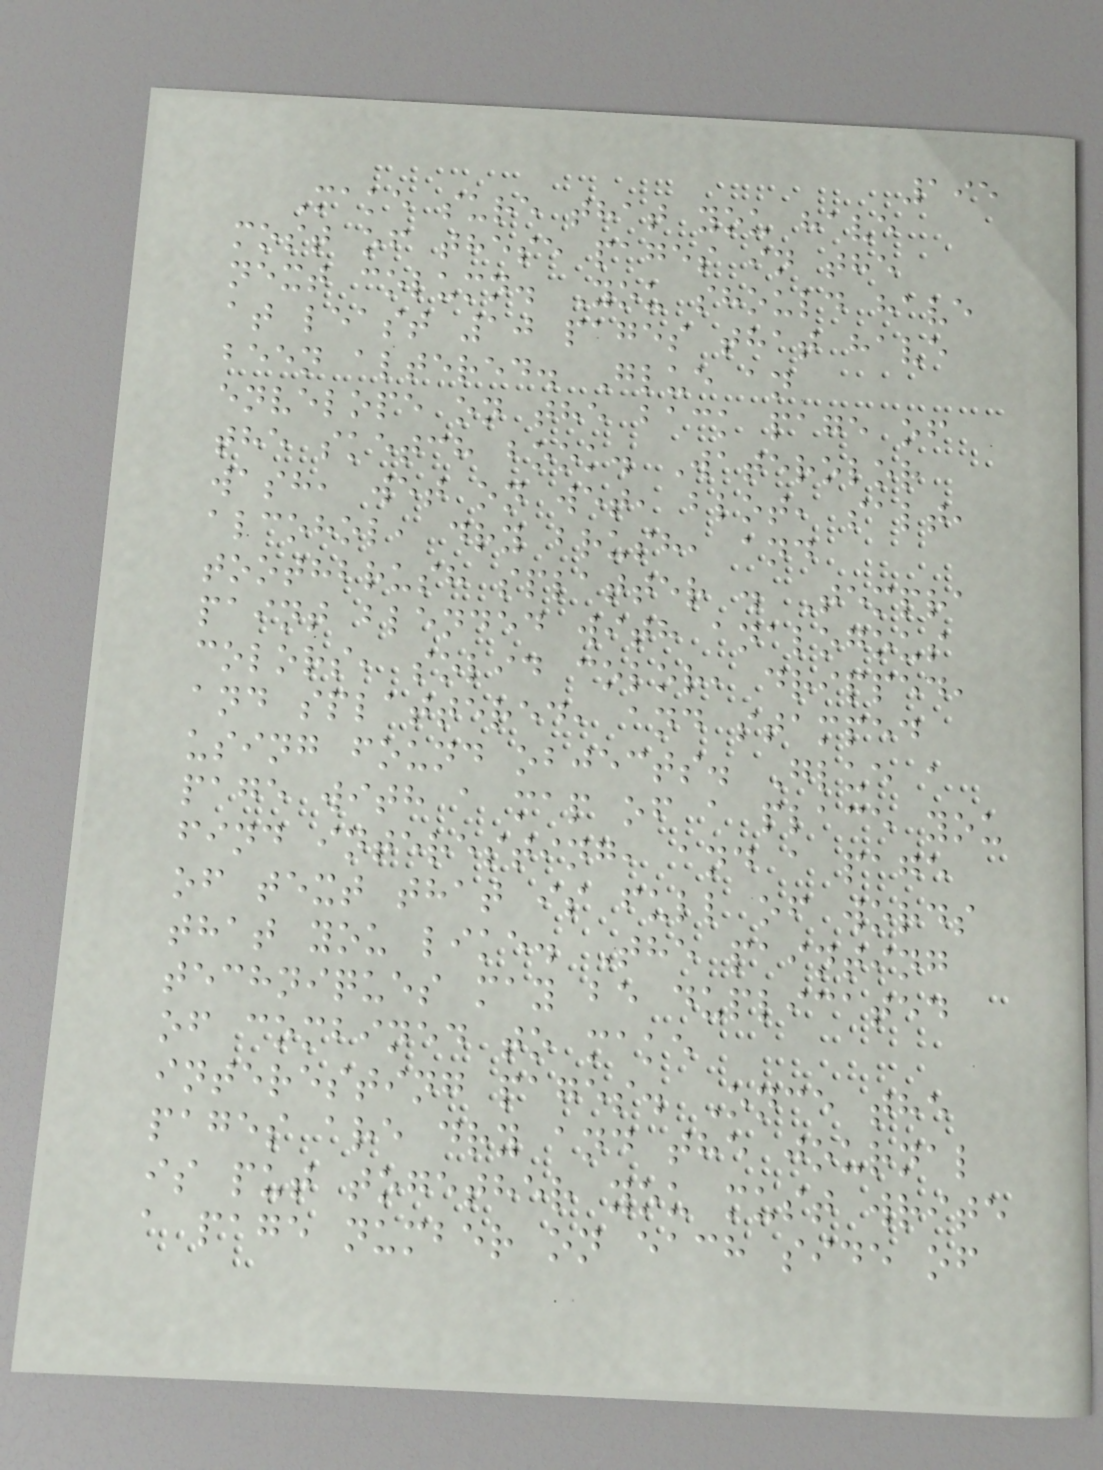195
Make sure that you have
most of these pages in the
next column. You should have
at least 10 pages that have
been altered. Glue an
envelope on the back page of
the sketch book. Waterolor
wash, wet on wet, blot, salt,
alcohol, dry brush, and
toothbrush splatter . Tempra
paint blended with analogous
colors, solid color, dripped,
and splattered, and stamped
using found objects. Glue a
page with a map of a place you
find interesting, and a page
of text that is full of words
that you like. The painting
techniques may be duplicated
of combined to make
interesting pages. Once the
pages are dry and the journal
is put together you must write
a page number on each side of
